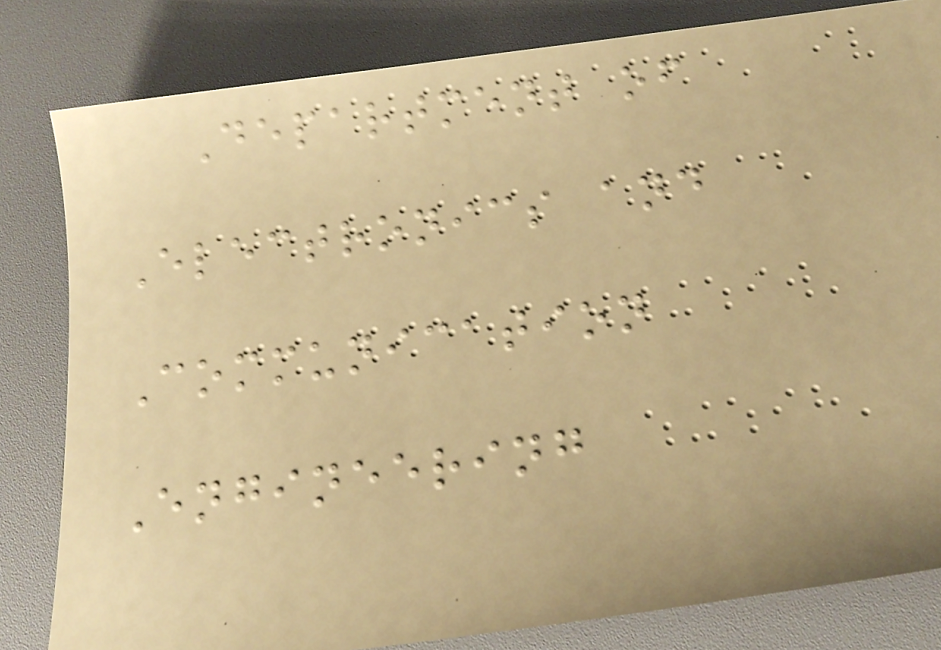Department of
Electronics and
Communication
Engineering
